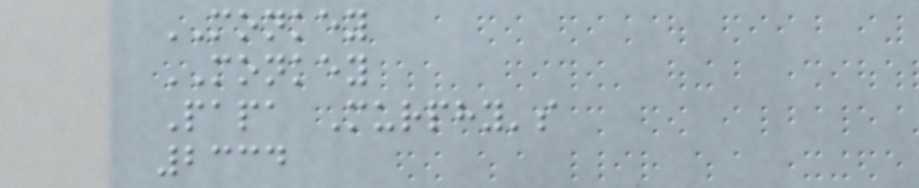MONKEY
MONKEY
Papa Murphy's
2334
